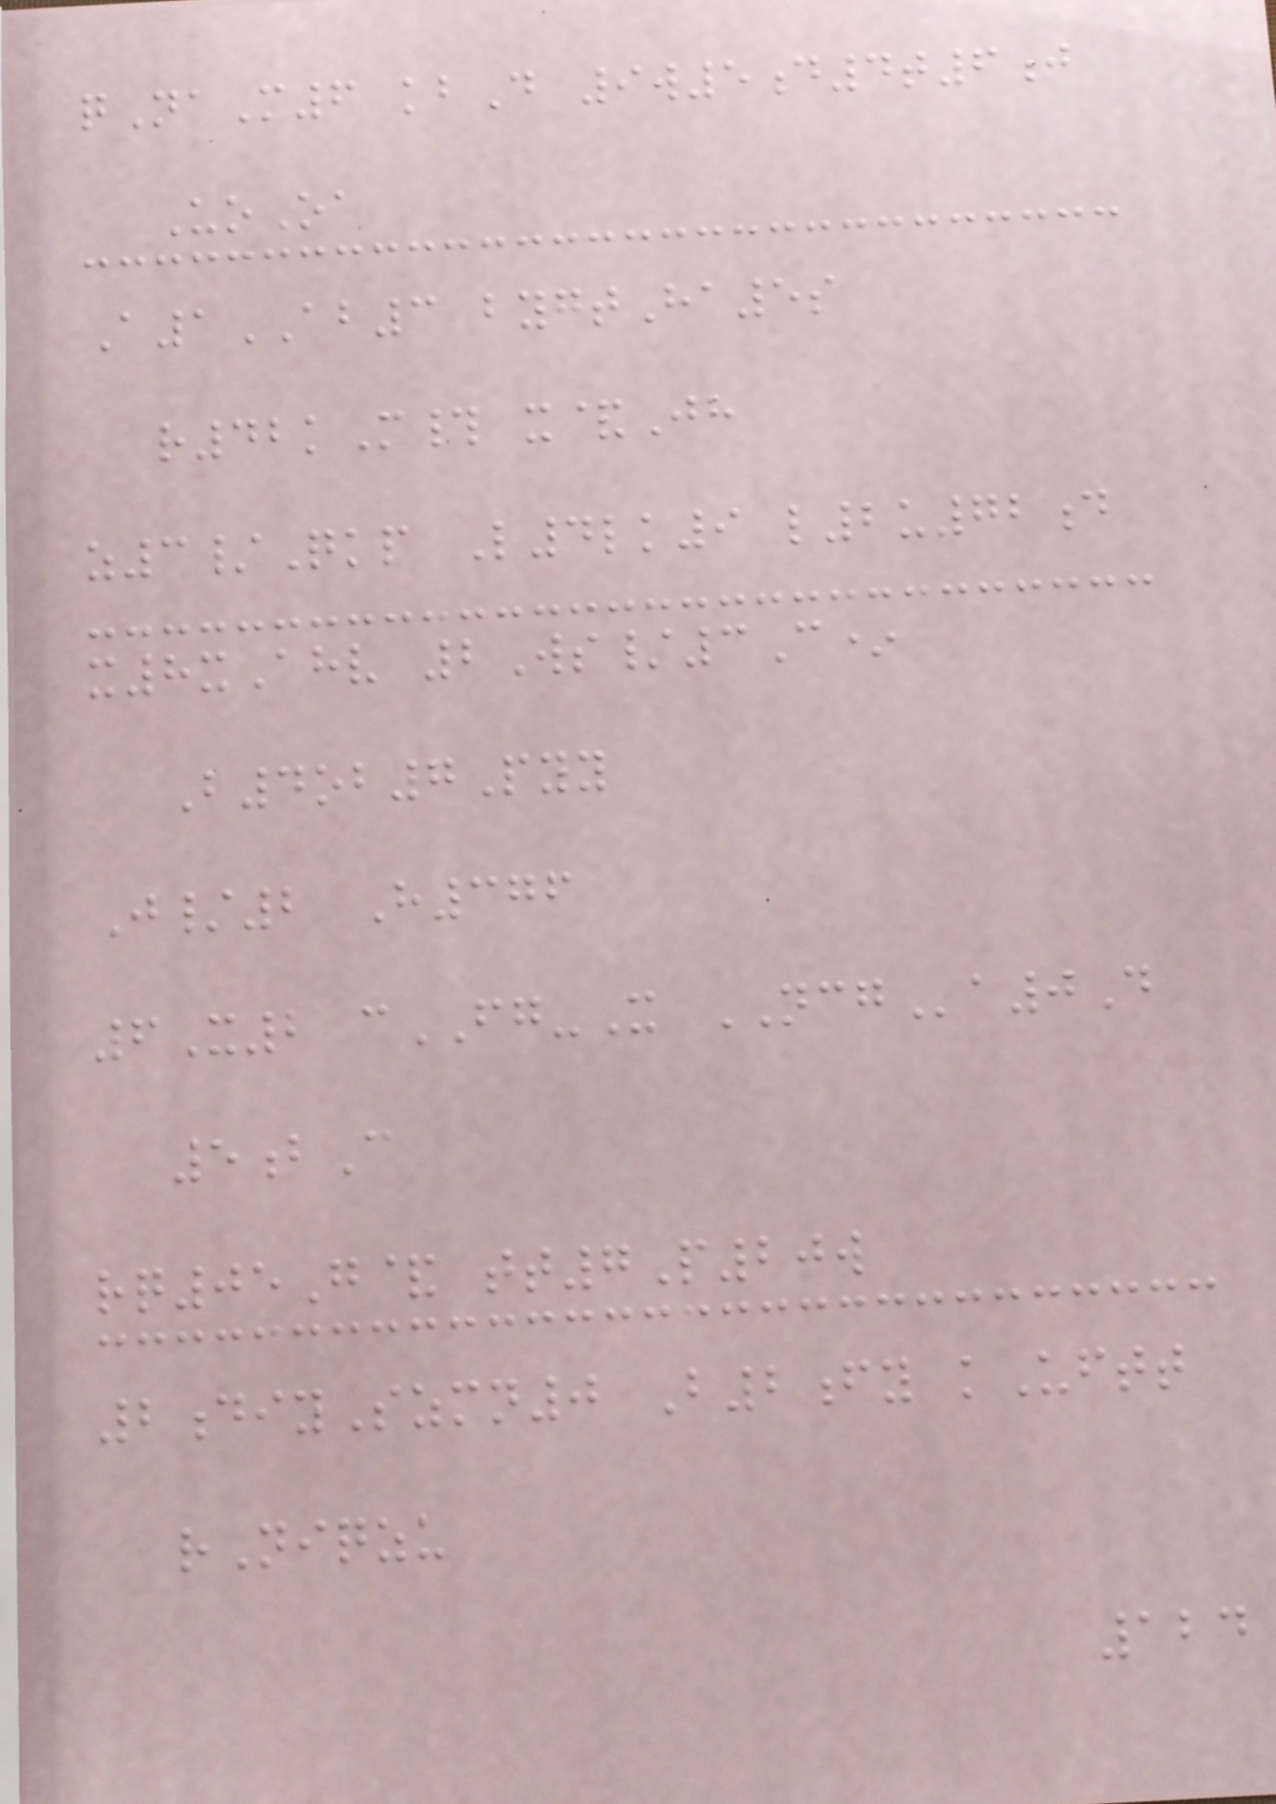qNaM6 kbD 9w5d4t6j
UoOa
A1AB3 bygtHa5s
r42kM# x&Jh
z3/Qkp L4lk9 l2u72d
x8xAhv 2Ws/3C*
B4ob7Pyy
J/2 H376
6X2 cFG-X NCGa0D
5bC
rq05G& tt7P20w
2diySzmn0 B2fy kUftt
rNiqzu
124
